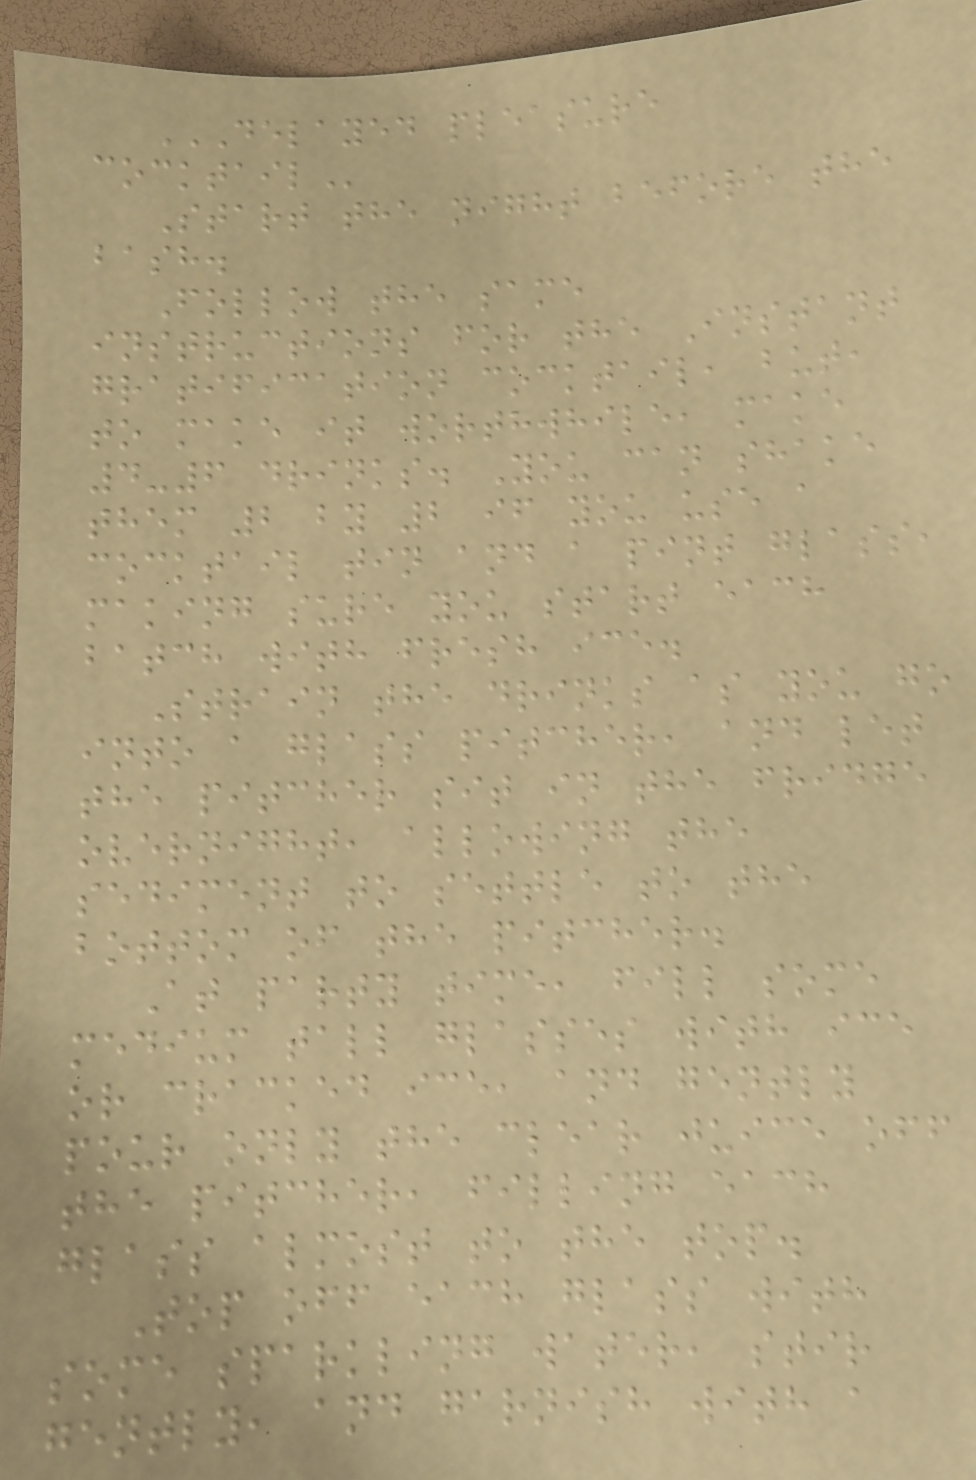DELAYED PLEASURE
COCKTAIL
Start the night before the
bash.
Follow the same
instructions for the Instant
gratification cocktail, but,
to make it worthwhile, make
4-6 drinks. You can shake
them 2 by 2 if you use a
cocktail tin and a pint glass,
making sure you start each
batch with fresh ice.
Strain the drinks as you go
into a glass pitcher, and let
the pitcher sit in the fridge
overnight, allowing the
sediment to settle to the
bottom of the pitcher.
At party time, fill some
medium tall glasses with ice
or cracked ice, and gently
pour only the clear juice off
the pitcher, filling each
glass almost to the top.
Top off each glass with
some sparkling water, stir
gently, and garnish with a
